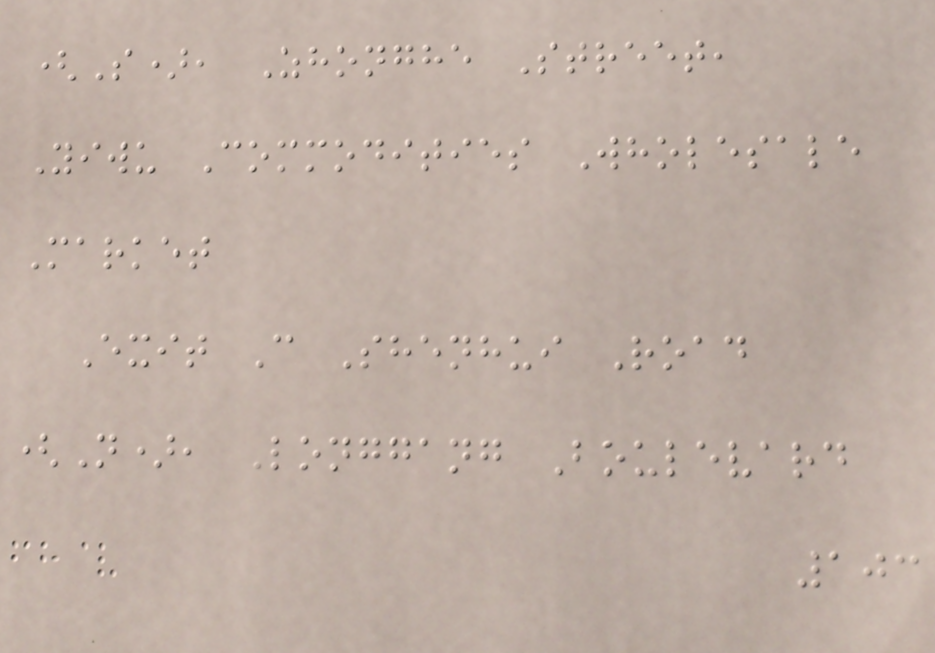(S), Zhonghe Street,
Yiwu Commodities Wholesale
Market
Exit C Shenhui Road
(N), Longgang Boulevard
103
